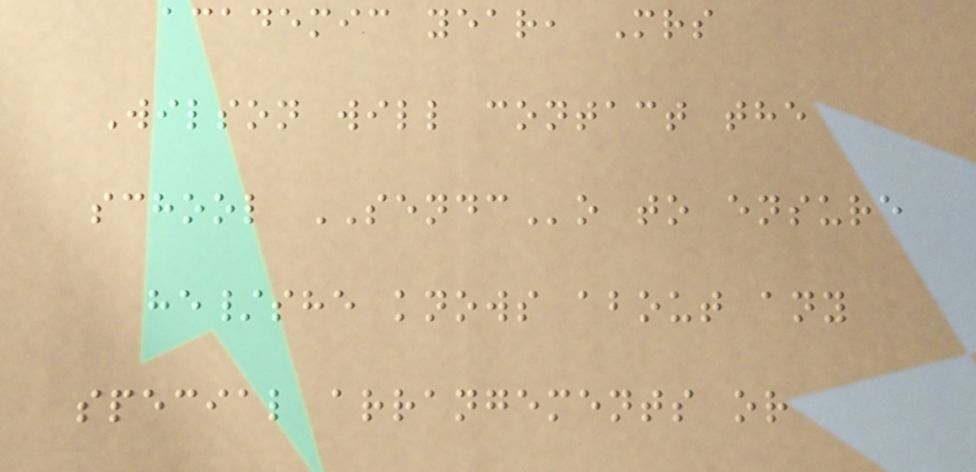academic year, Mrs
Wilson will contact the
school SENDCo to ensure
he/she knows about any
special arrangements or
